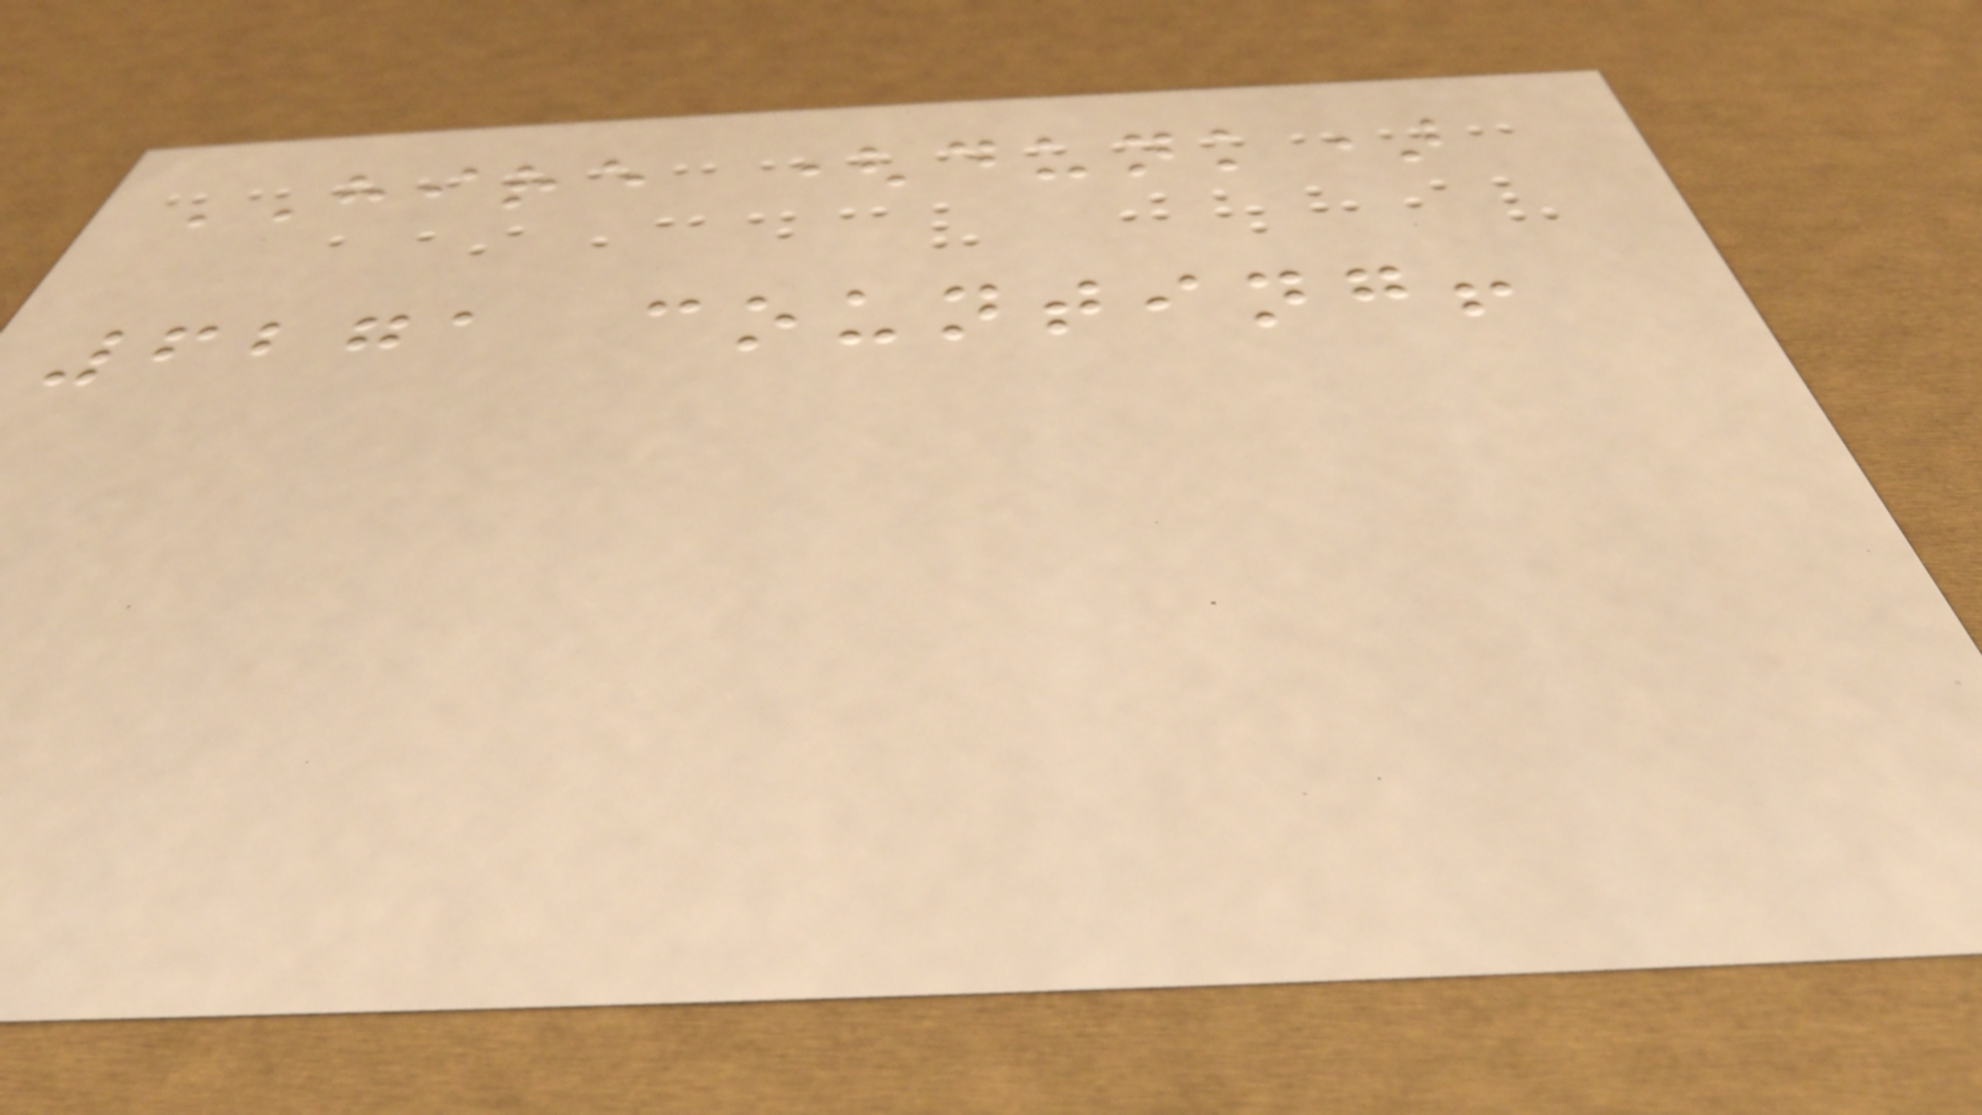HIRE (dunk)
6271 counting!
